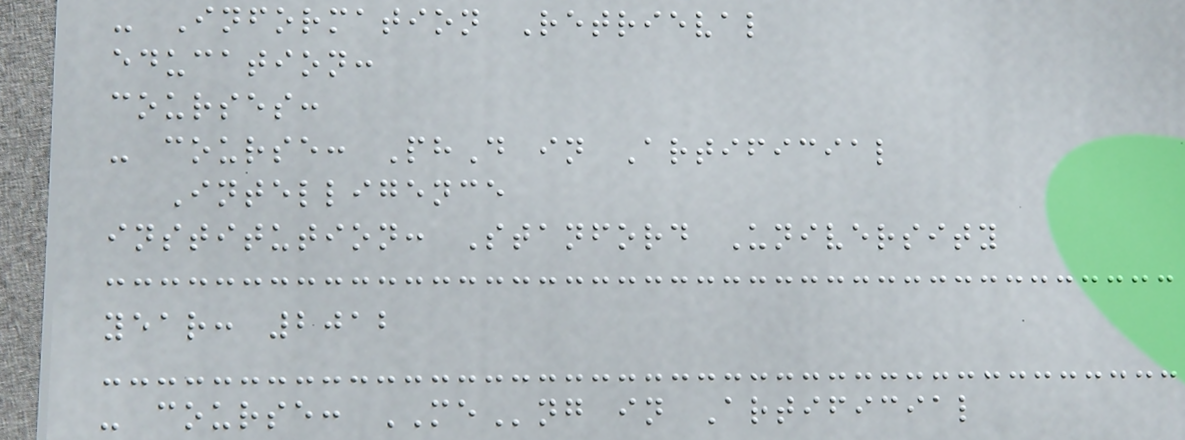- Information Retrieval
education:
courses:
- course: PhD in Artificial
Intelligence
institution: Stanford University
year: 2012
- course: MEng in Artificial
